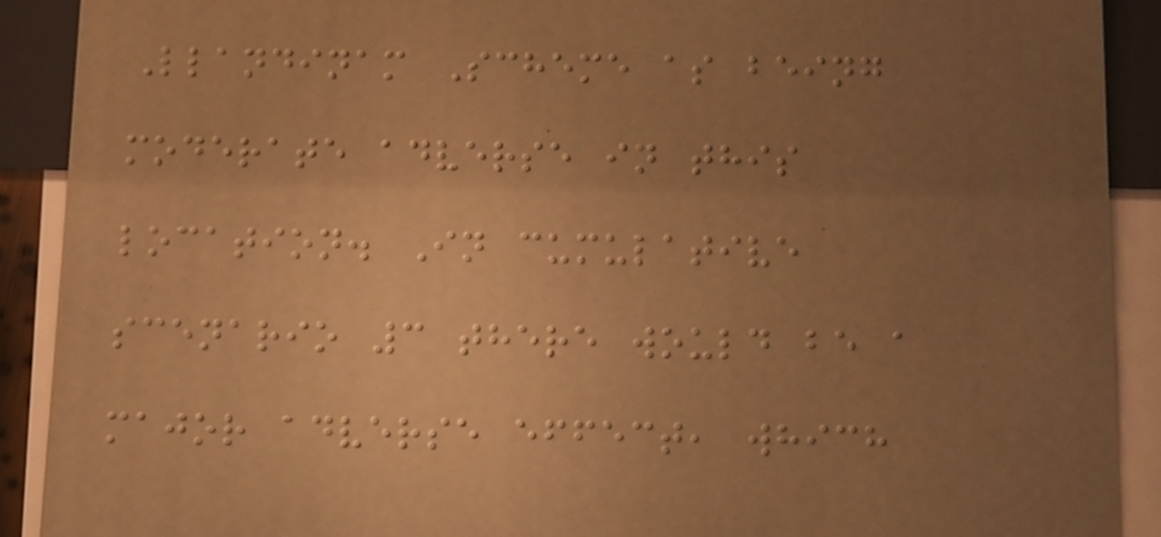Llandinam Scheme as being
moderate adverse in this
location. In cumulative
scenario 3 there would be a
major adverse effect, which
